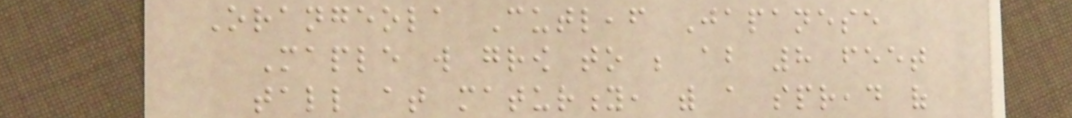Orangeola Cutleaf Japanese
Maple will grow to be about 8 feet
tall at maturity, with a spread of
